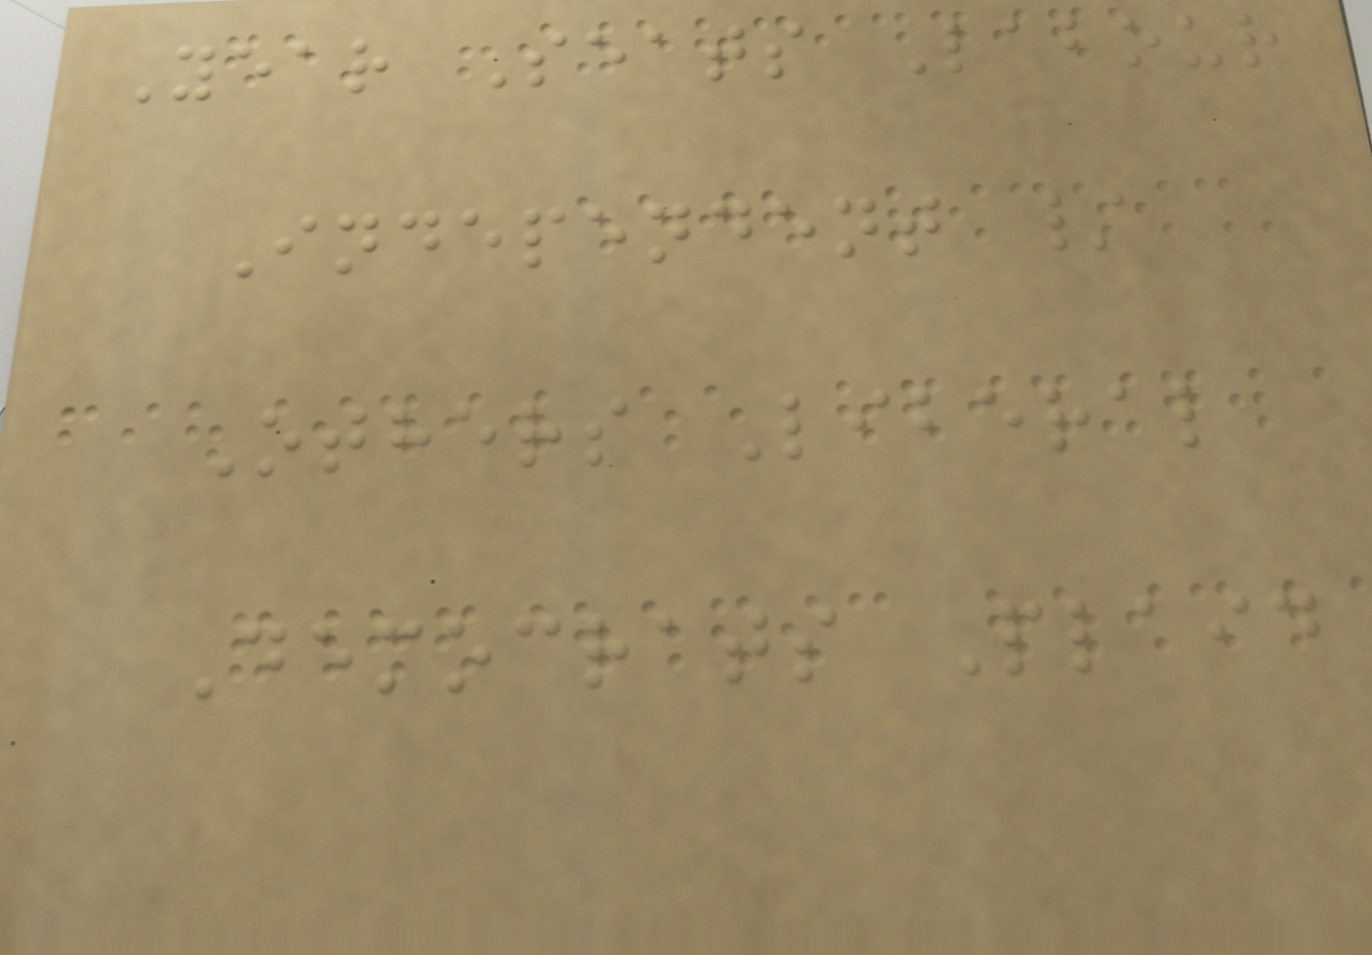Year Seats Labour
Independent /
Others Liberal
Democrats Plaid
